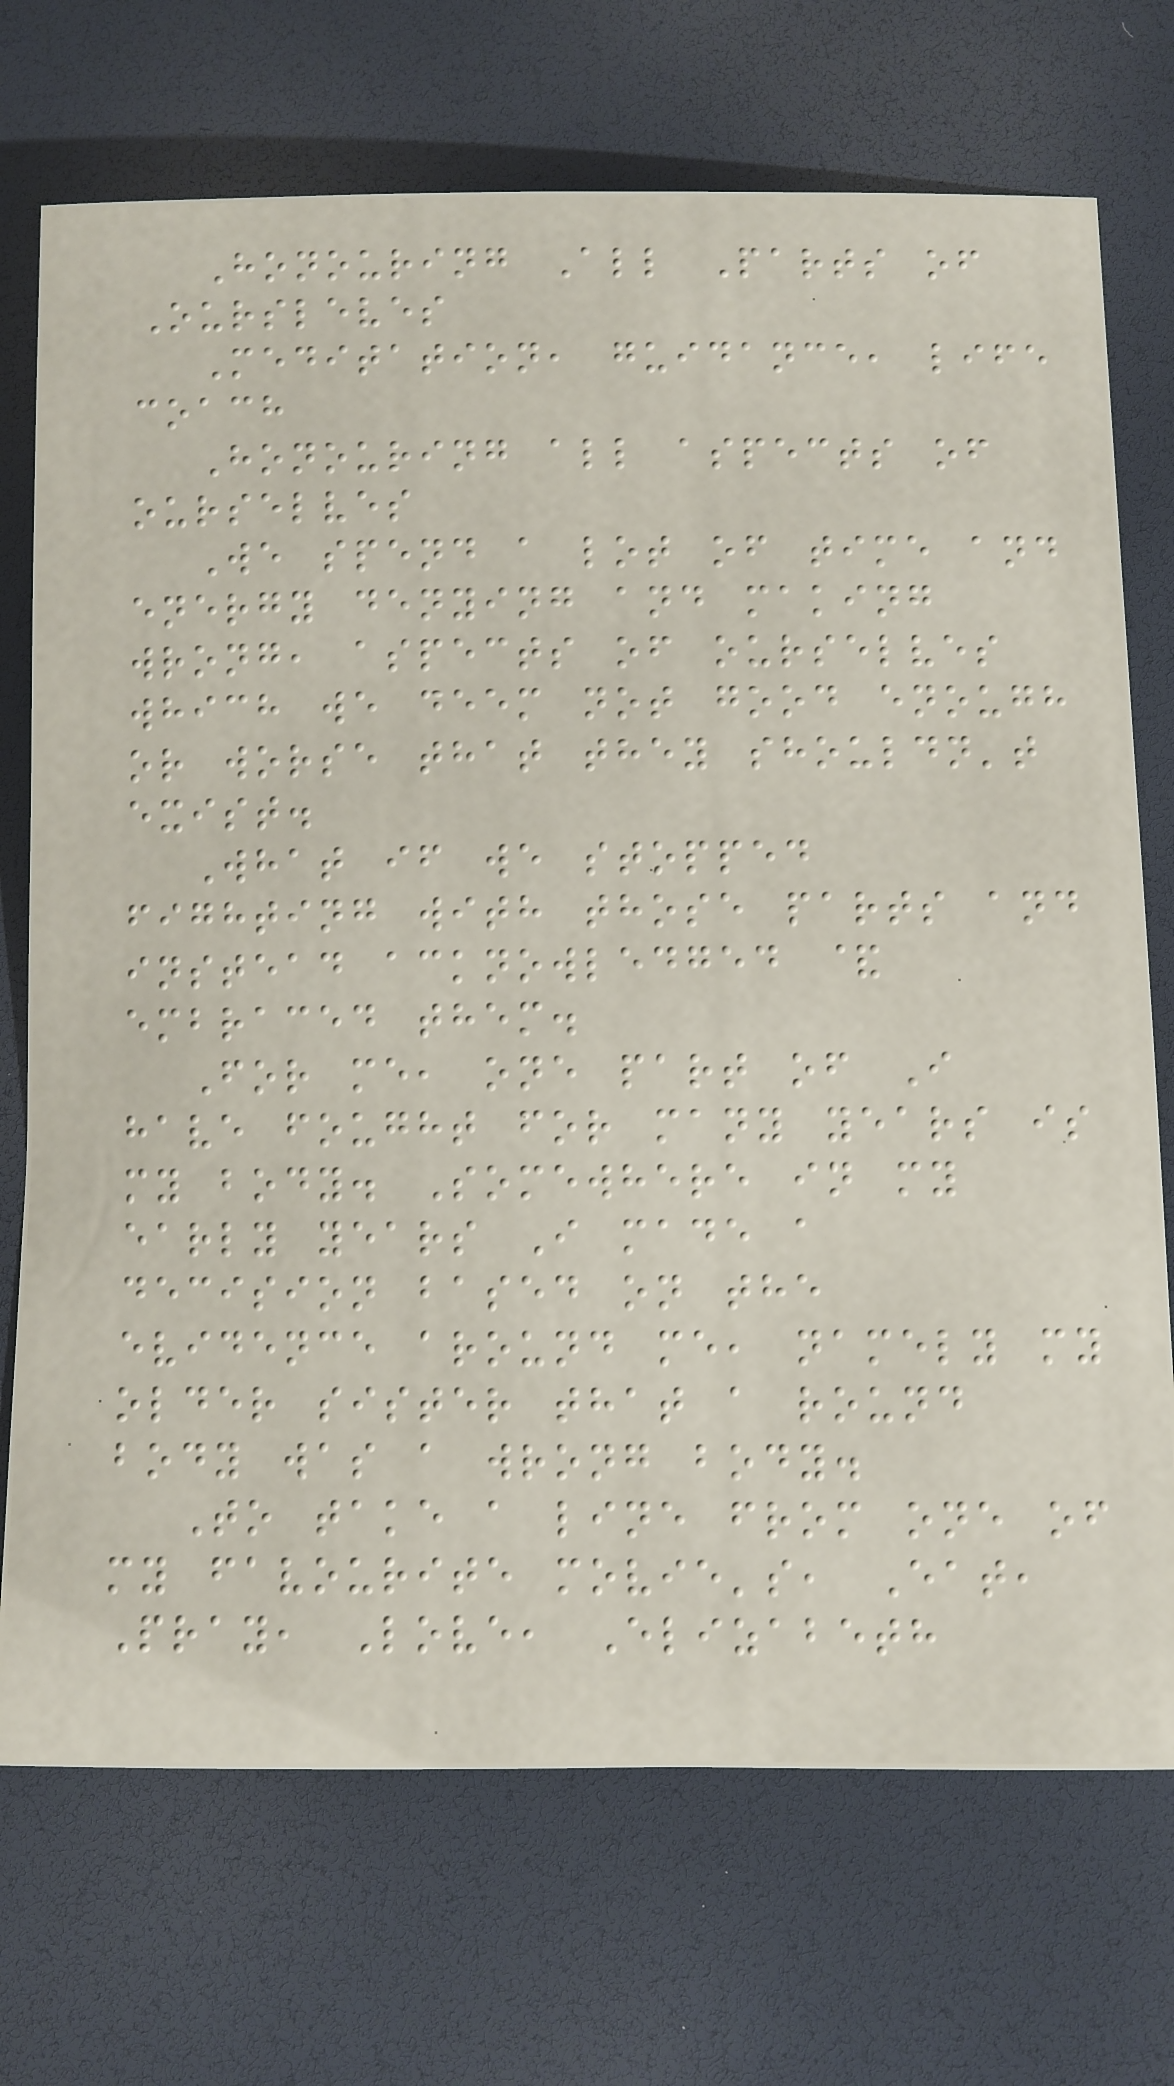Honouring All Parts of
Oursleves
Meditation, guidance, life
coach
Honouring all aspects of
ourselves
We spend a lot of time and
energy denying and making
wrong, aspects of ourselves
which we deem not good enough
or worse that they shouldn't
exist.
What if we stopped
fighting with those parts and
instead acknowledged &
embraced them.
For me, one part of I
have fought for many years is
my body. Somewhere in my
early years I made a
decision based on the
evidence around me, namely my
older sister that a round
body was a wrong body.
To take a line from one of
my favourite movie's, Eat,
Pray, Love, Elizabeth
